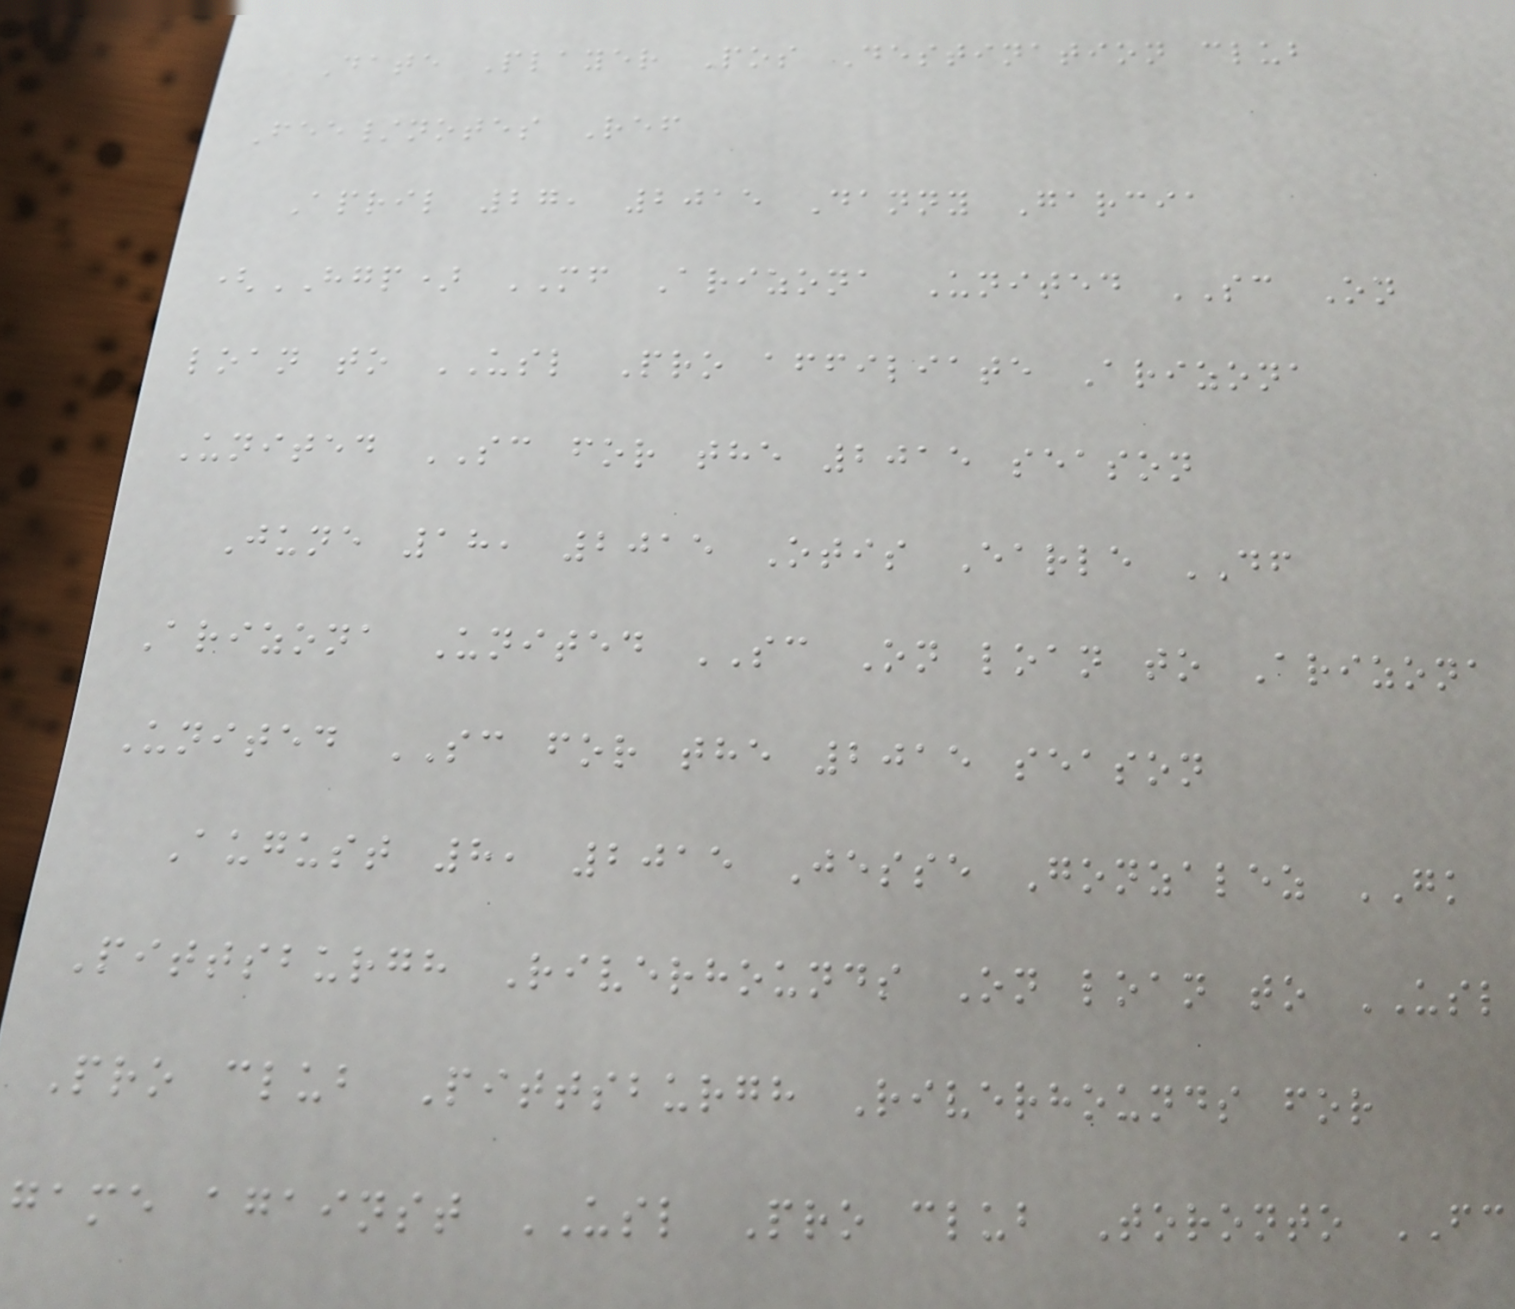Date Player Pos Destination club
Fee/notes Ref
April 27, 2015 Danny Garcia
(HGP) MF Arizona United SC On
loan to USL Pro affiliate Arizona
United SC for the 2015 season
June 18, 2015 Otis Earle DF
Arizona United SC On loan to Arizona
United SC for the 2015 season
August 8, 2015 Jesse Gonzalez GK
Pittsburgh Riverhounds On loan to USL
Pro club Pittsburgh Riverhounds for
game against USL Pro club Toronto FC
